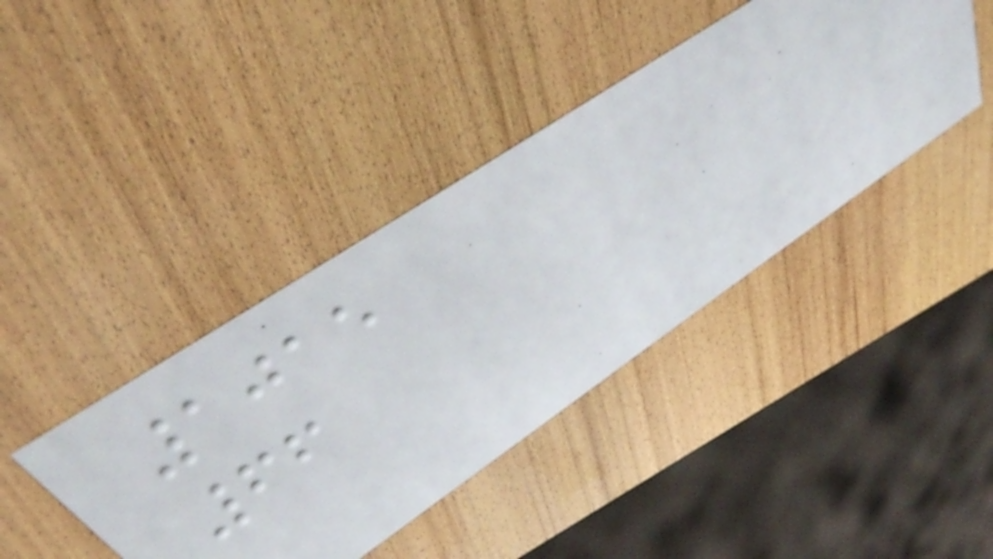1015
66
